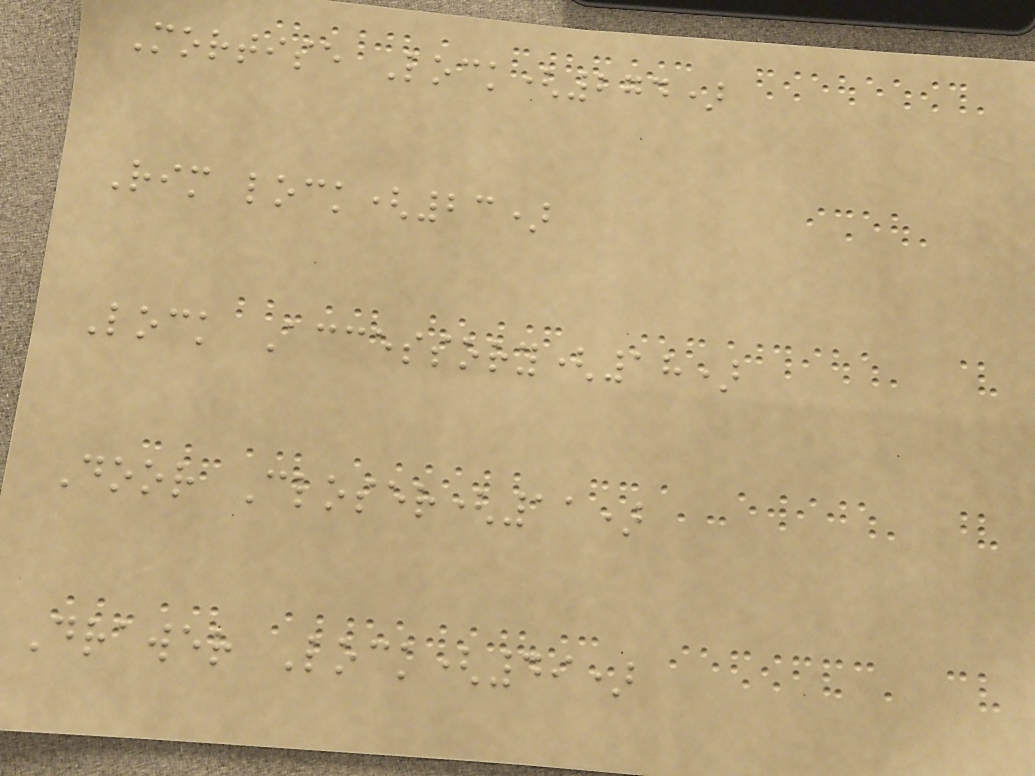Mortise Lock(274)
Rim lock(23)
Lock Accessory(18)
Door Closer(11)
Drawer Lock(49)
